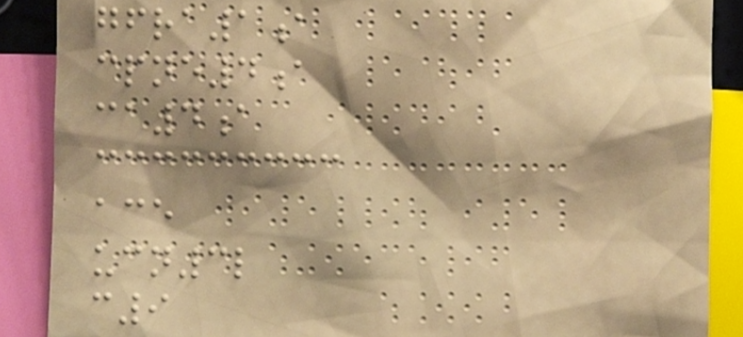gfra1a
cpne4a
ca4a
ace
ucn3l
c9
